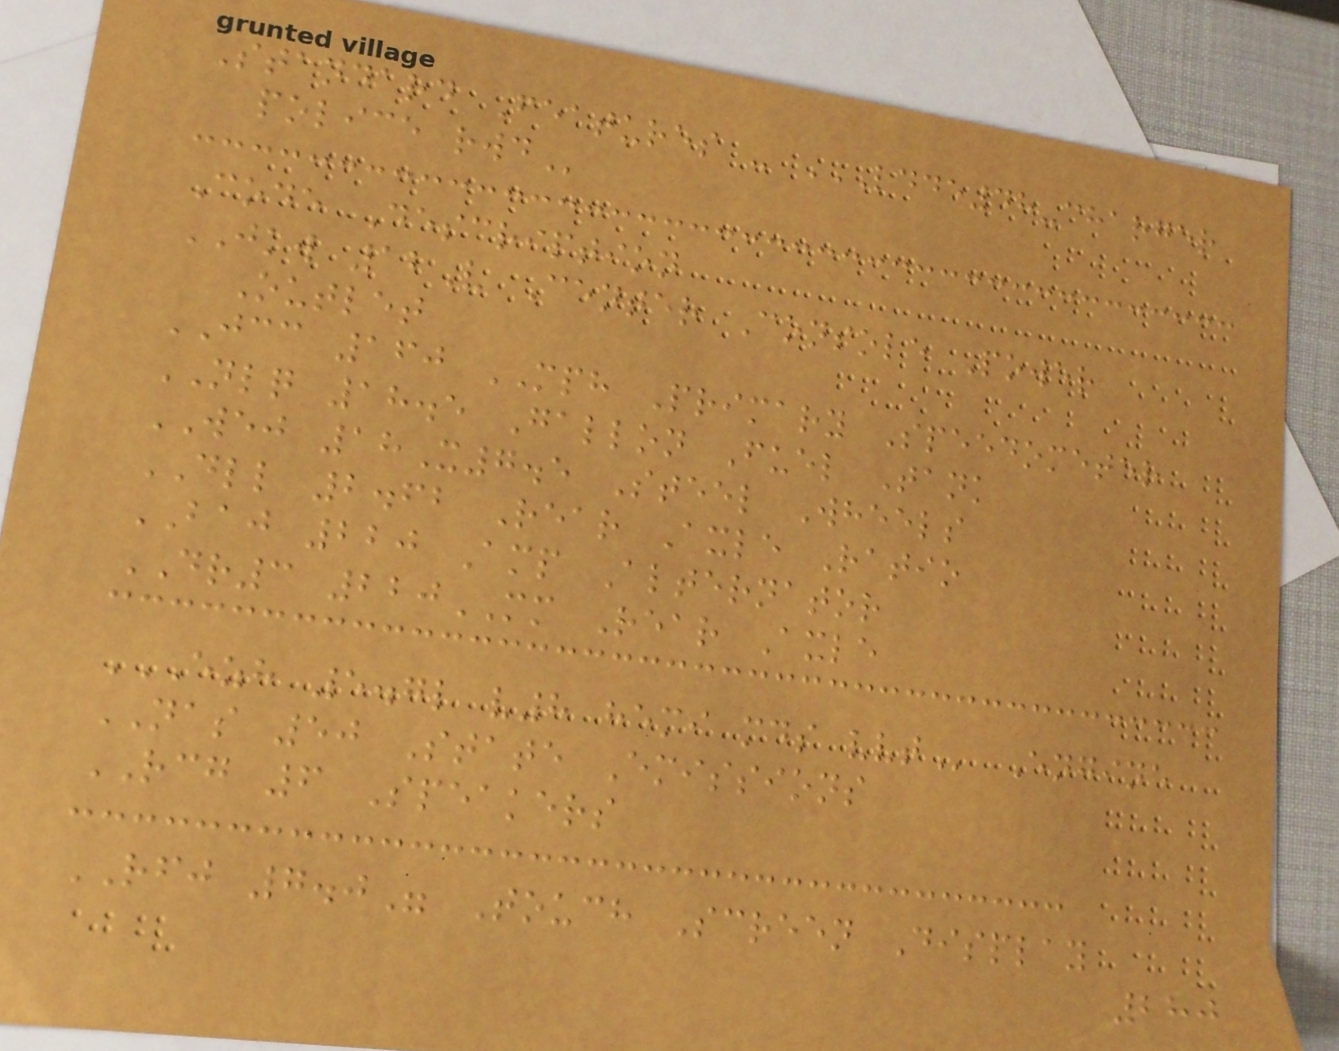Standard Features - LDDE48-CHARGER
POLICE RWD
Code Description
JKW 12V Center Console Power
Outlet
JCC 160 MPH Primary Speedometer
NLQ 18.5 Gallon Fuel Tank
WEJ 18X7.5 Steel Wheels
DLL 2.62 Rear Axle Ratio
BAJ 220 Amp Alternator
DR3 220MM Rear Axle
EZH 5.7L V8 HEMI MDS VVT Engine
NAS 50 State Emissions
RCG 6 Speakers
RFJ 7.0" Touch Screen Display
280
